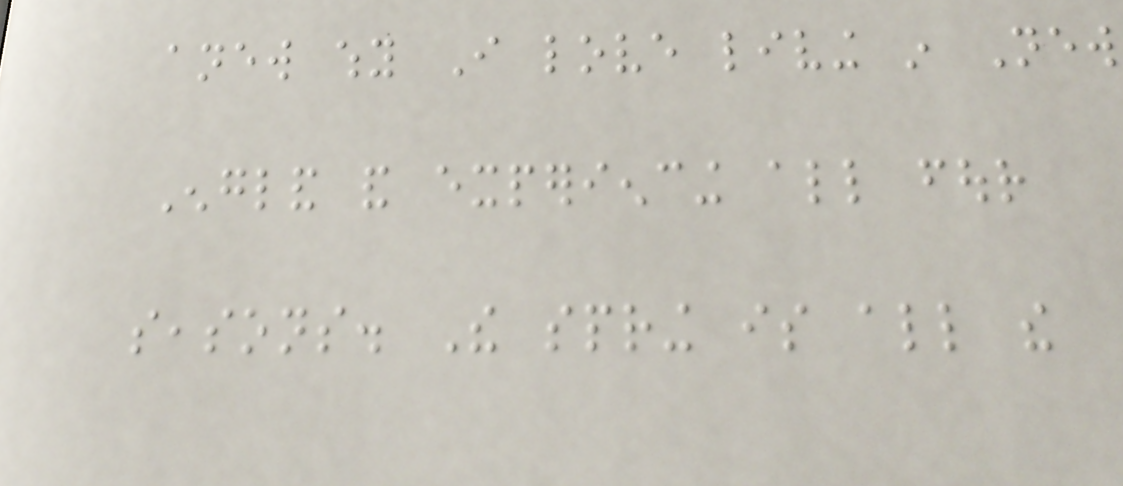anew why I love living in New
England and experiencing all four
seasons. The spring is all the
